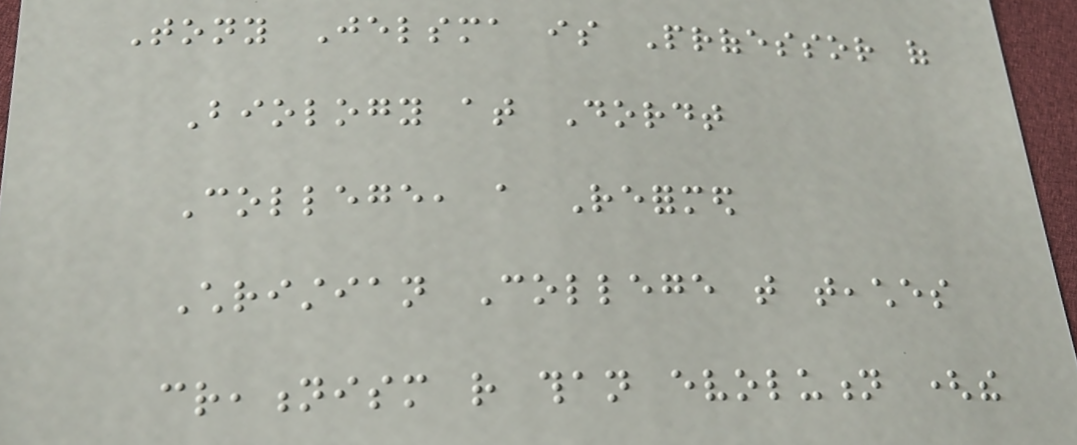Tony Jelsma is Professor of
Biology at Dordt
College, a Reformed
Christian College that teaches
creationism rather than evolution (the
